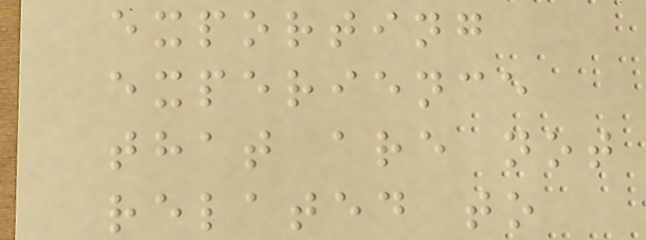exporting
experience
that are not
related to
